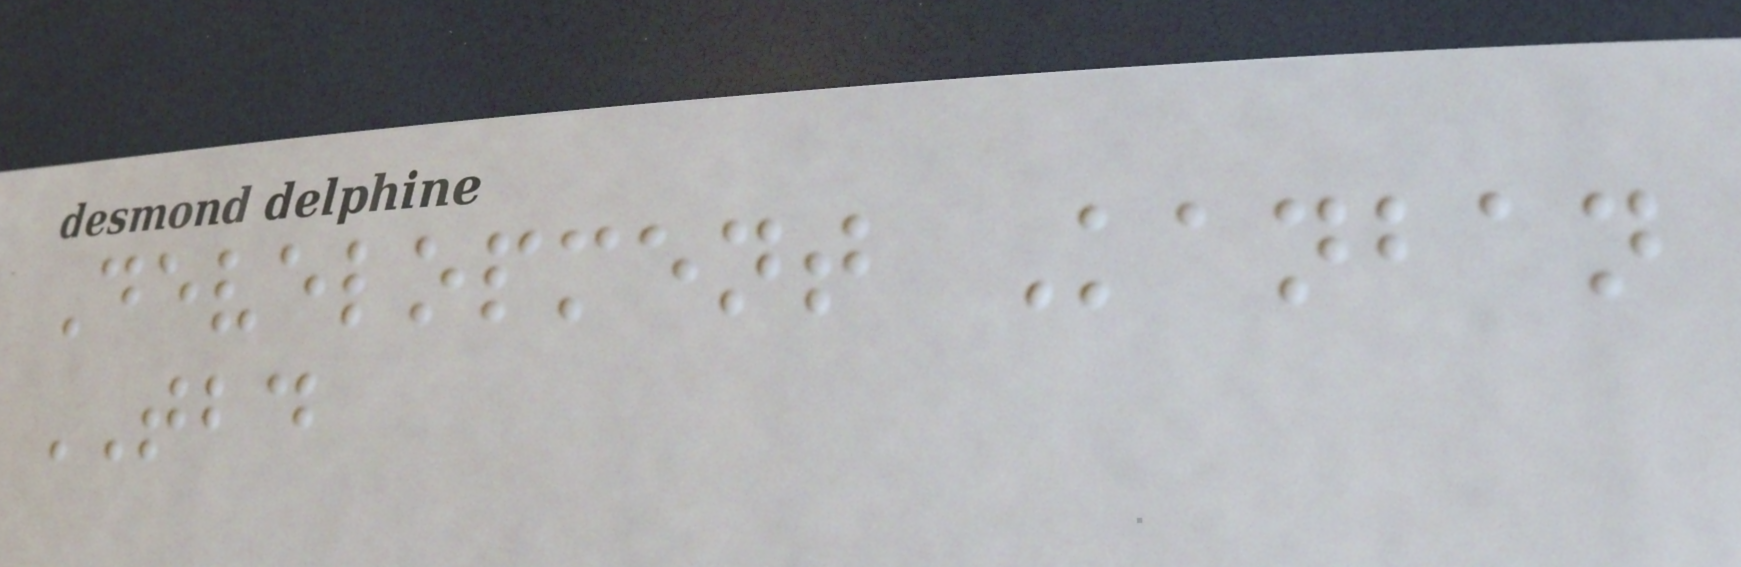Development Kanban
TBD
